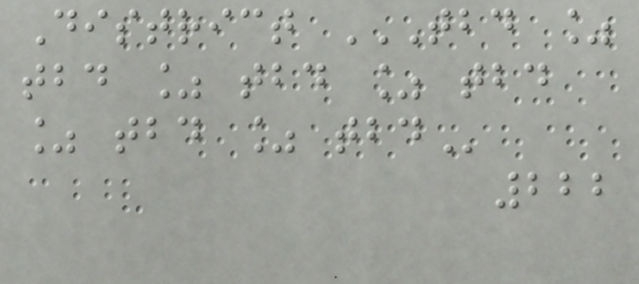District TBD %
TBD % TBD % TBD
% TBD % TBD
222
